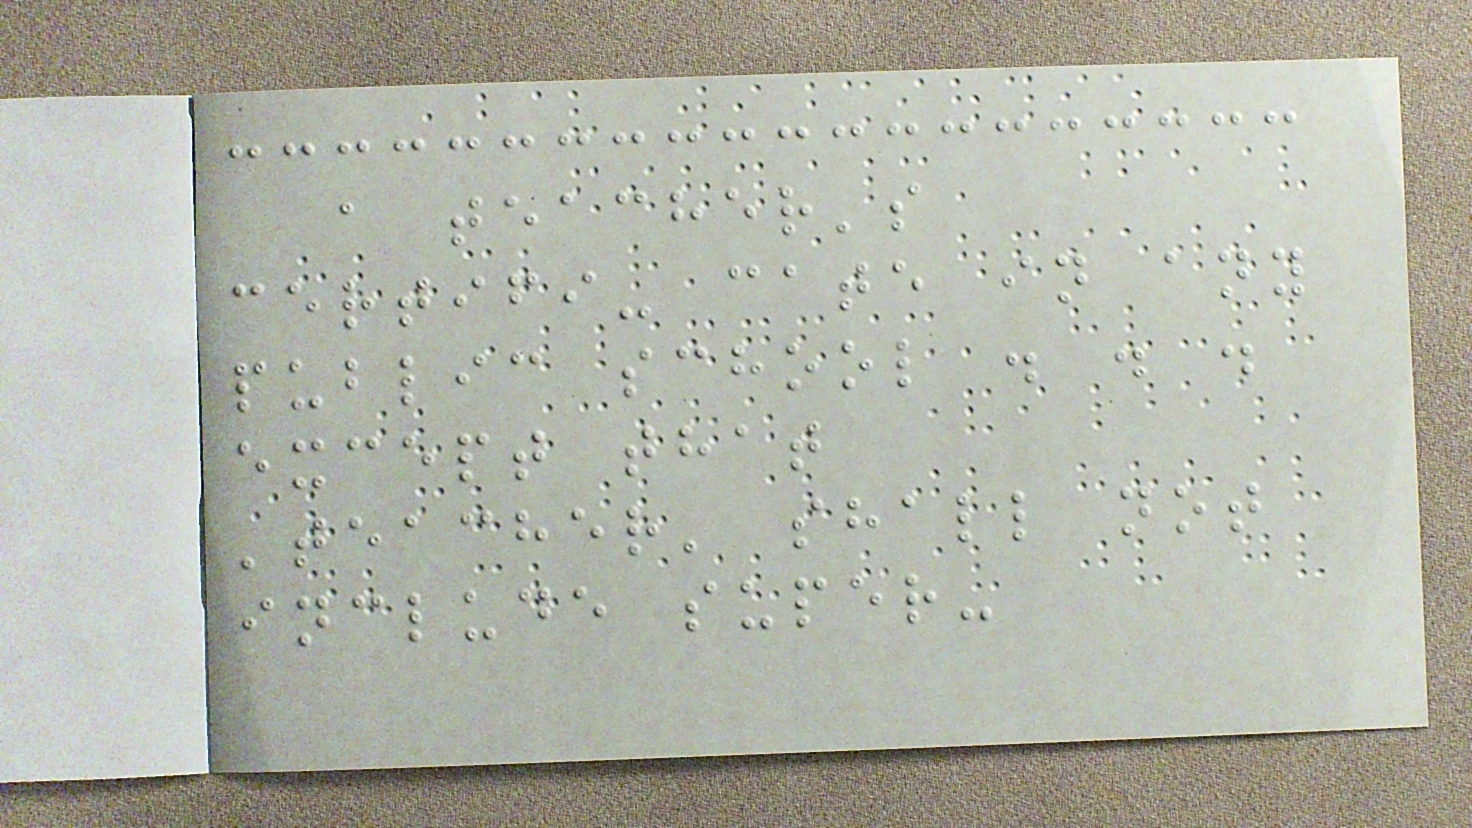a teacher's
certifi- cate in any
public school . . .
except that
'teacher' shall not
include super-
